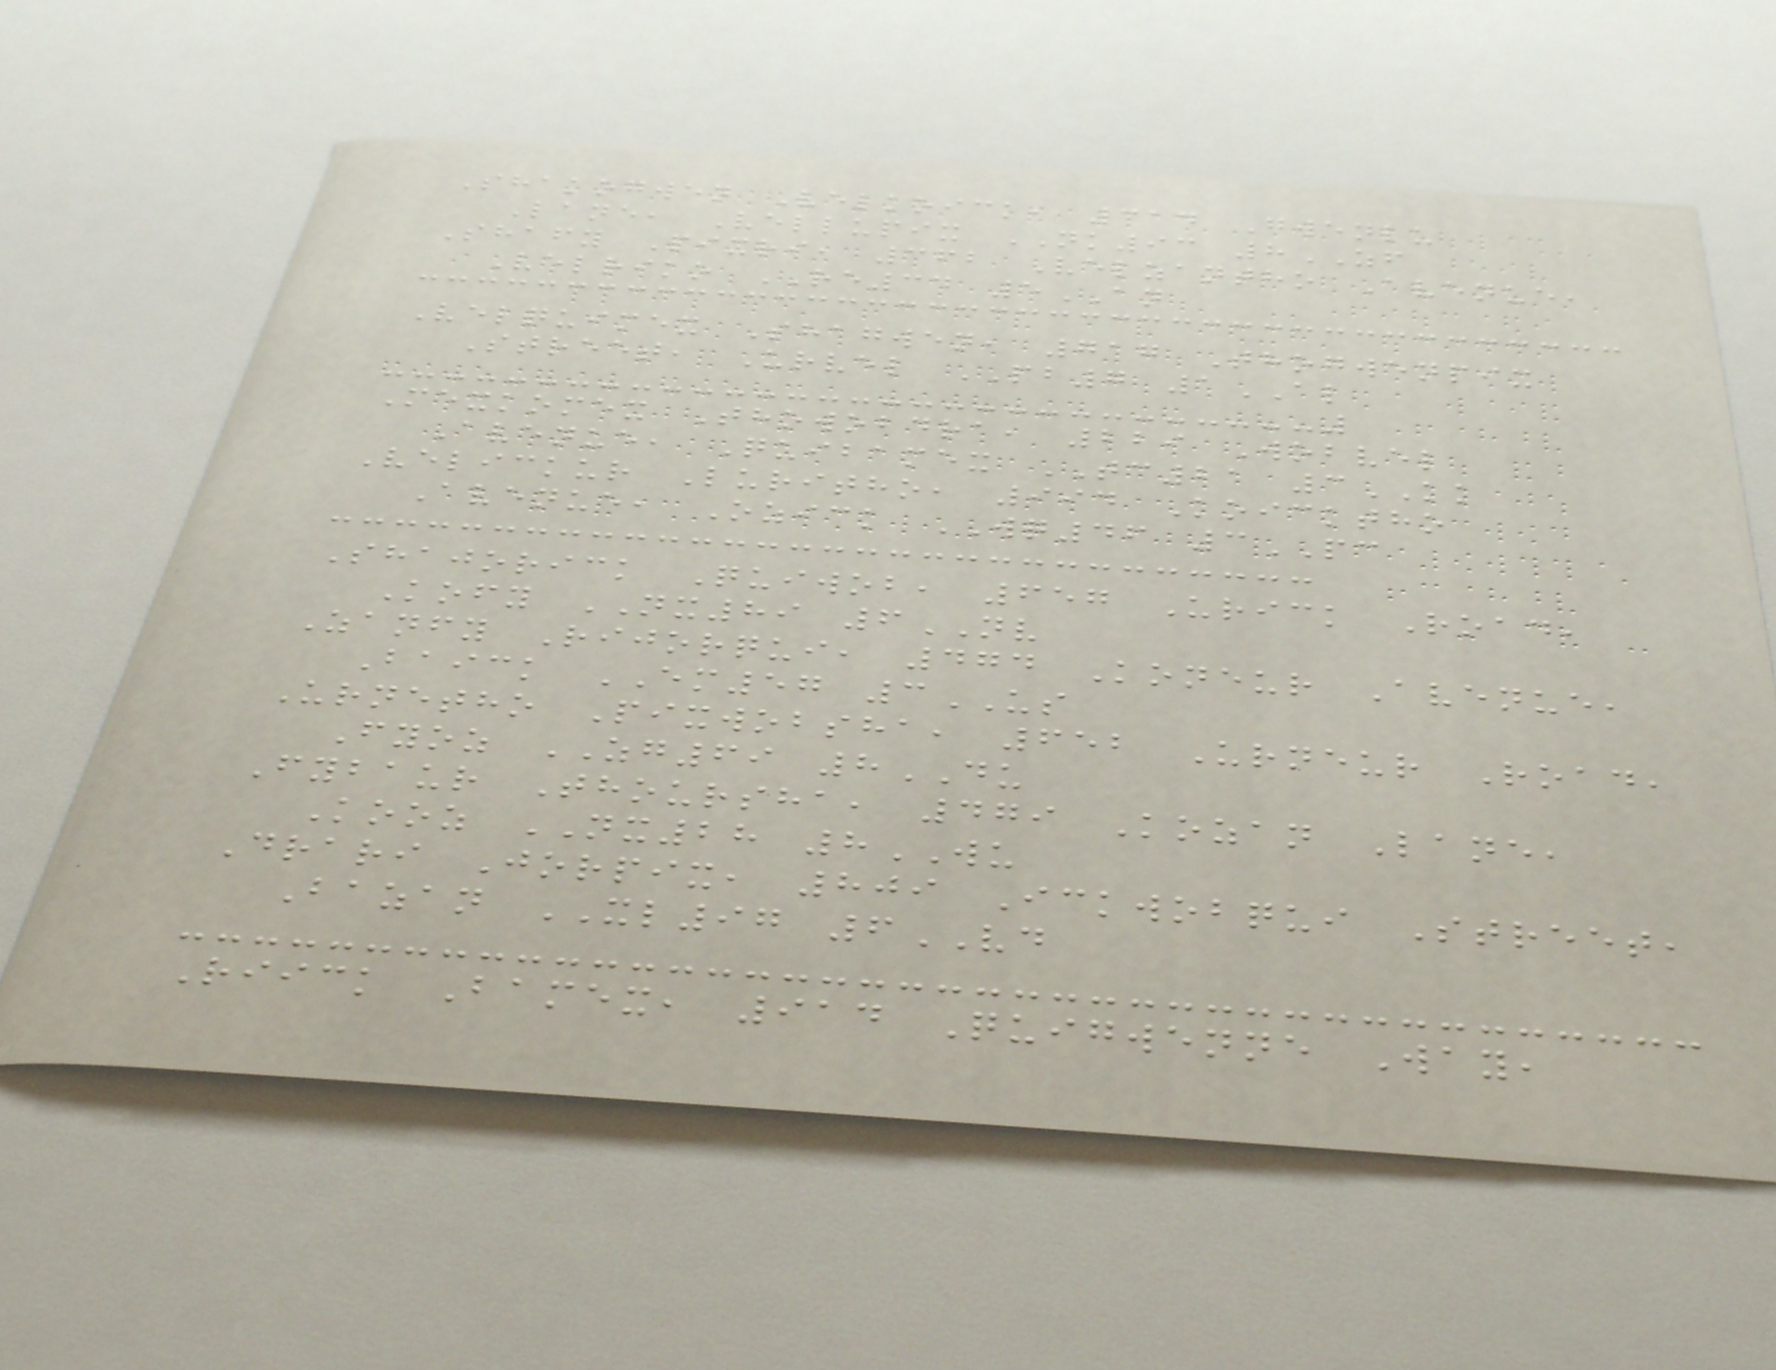Shakogwen Velkoick, 314 Gwenlu
Lane, Vellupix NK93 8ZF
Shafy Pixri, 362 Velzantho Avenue,
Velriko RE34 5AN
Velquimex Shagwen, 717 Thogwenpix
Street, Urvel PB7 1AL
Mexkomex Thowobdra, 229 Wobvel
Avenue, Quibamex TC21 3KK
Velickur Luritho, 994 Koicktho
Avenue, Ozick WQ46 3PC
Shajorick Quiwob, 657 Urick Road,
Kofy NX89 6NV
Zanfy Rijorqui, 474 Koneur Avenue,
Baick EM57 3US
Urnetho Pixwobsha, 652 Urneur Road,
Fyoz ZG69 8DU
Fybaur Thoursha, 479 Kozan Lane,
Kooz NX28 8WU
Drari Jorpix, 809 Ickwobqui Street,
Bazan XL97 6VD
Riick Bamex, 914 Quigwenne Way,
